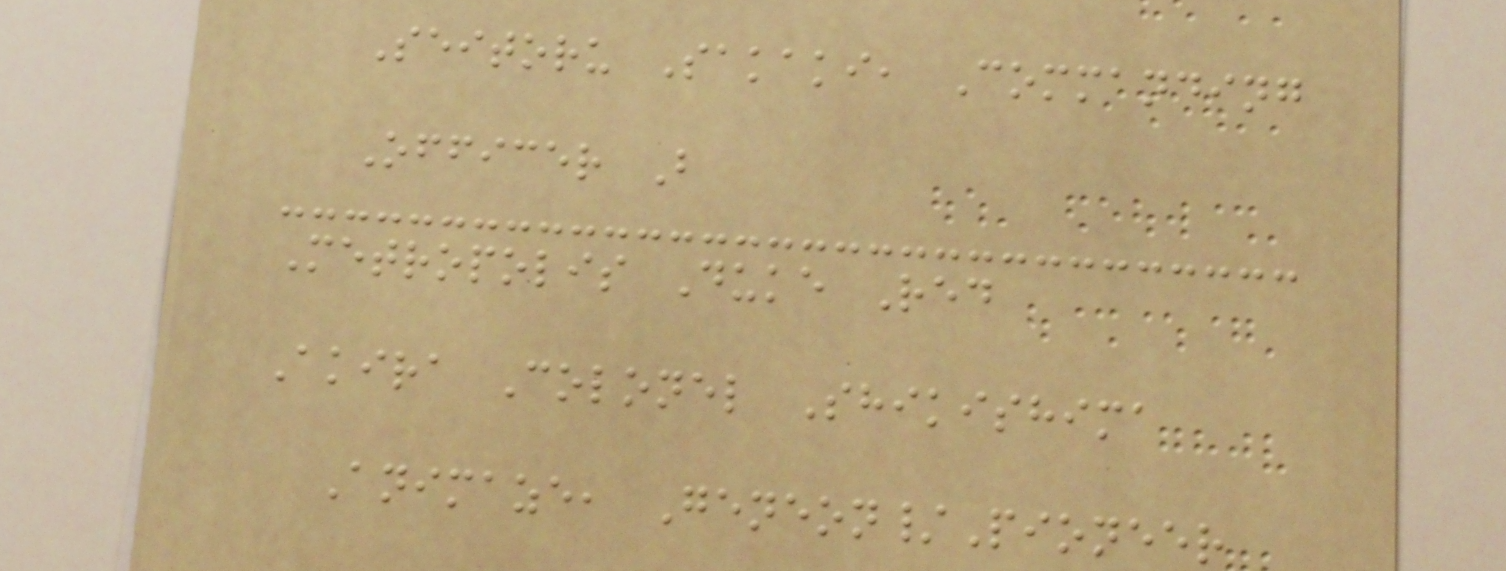Seitoru Sakaki, Commanding
Officer B
Metropolis Duke Red
Akira Colonel Shikishima
Animaze, Geneon/Pioneer
